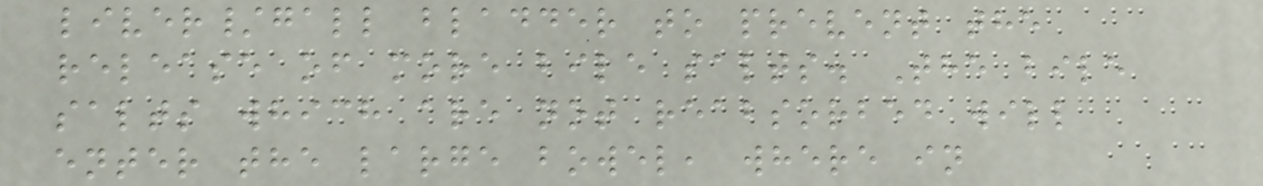liver/gall bladder to prevent the
release of more bile salts. The bile
salts which are not reabsorbed will
enter the large bowel, where in
